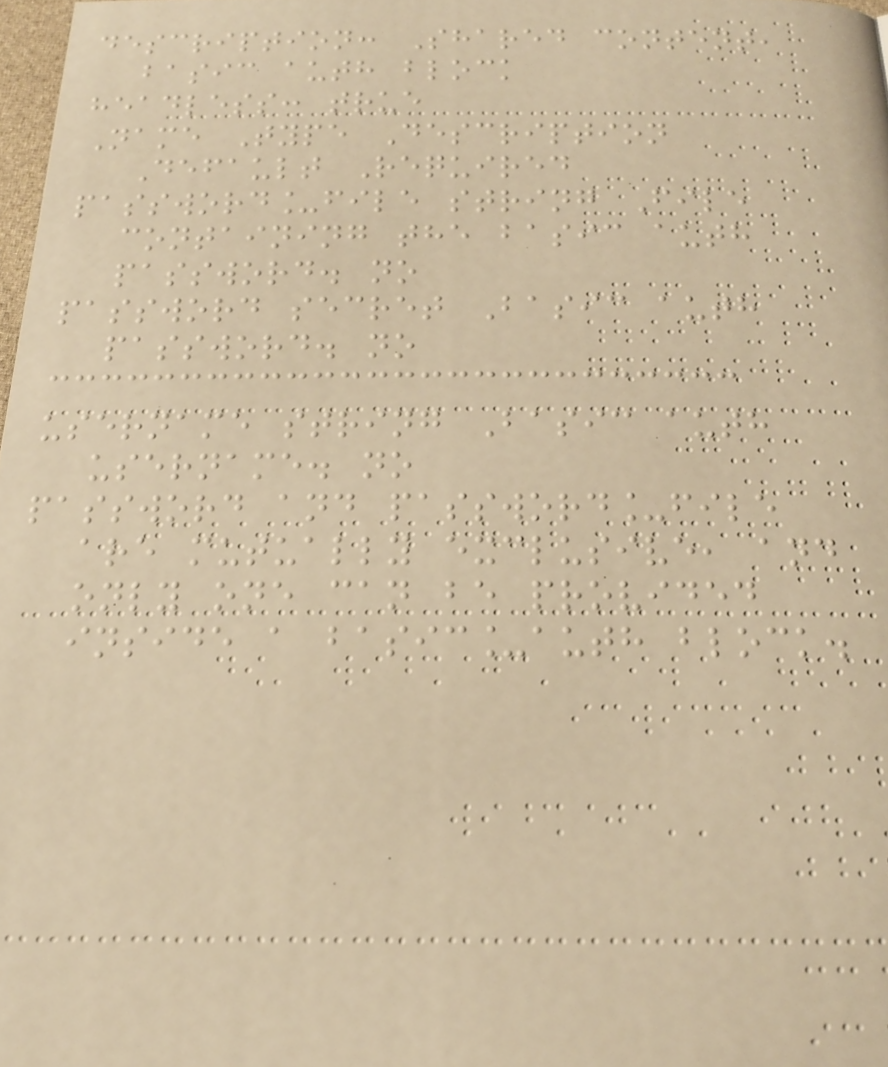description: Shared content,
basic auth block
headless: true
Name Type Description
Default Required
password_file string File
containing the basic auth
password. no
password secret Basic auth
password. no
username string Basic auth
username. no
password and password_file
are mutually exclusive, and
only one can be provided
inside a basic_auth block.
